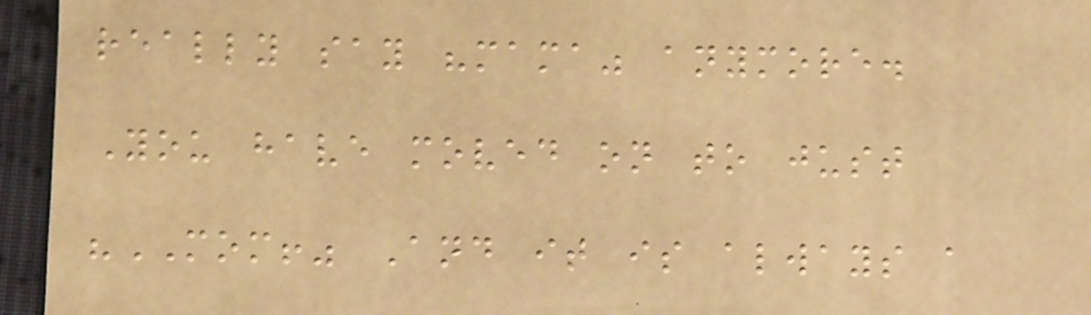really say "mama" anymore.
You have moved on to just
"MOM!" And it is always a
